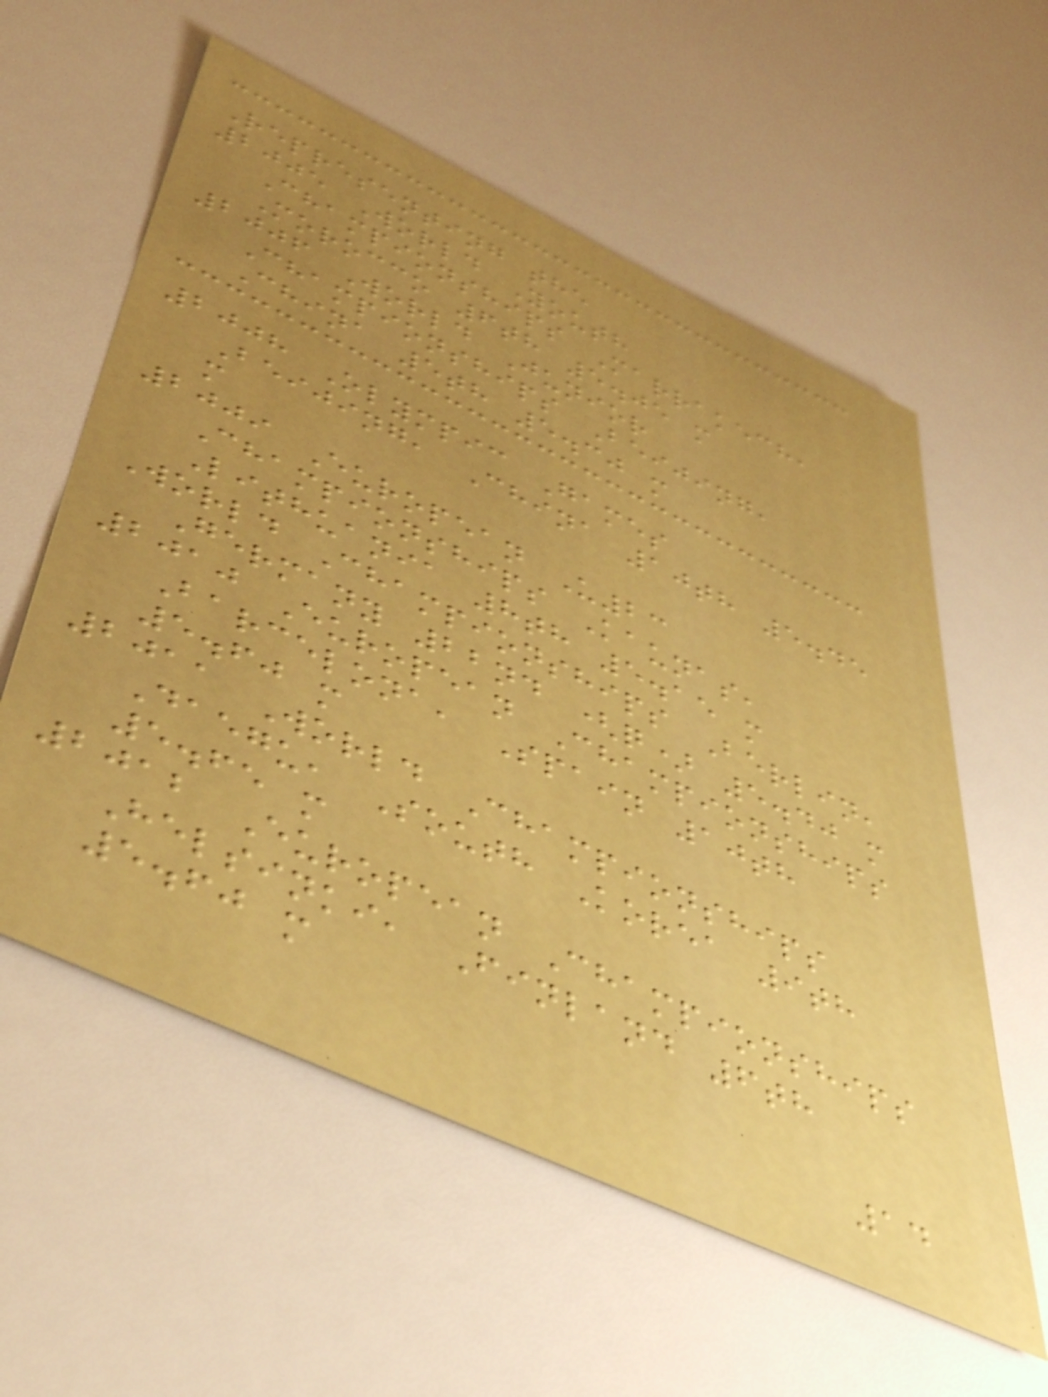Representing the
2005 World Youth
Championships Marrakech,
Morocco 6th 5.05 m
2006 World Junior
Championships Beijing,
China 5th 5.30 m
2008 Olympic Games
Beijing, China 10th 5.45
m
2009 European U23
Championships Kaunas,
Lithuania 8th 5.15 m
World Championships Berlin,
Germany 22nd (q) 5.40 m
2010 European Championships
Barcelona, Spain 10th
5.60 m
2011 World Championships
Daegu, South Korea 9th
5.65 m
2012 European Championships
Helsinki, Finland 6th
5.60 m
14
